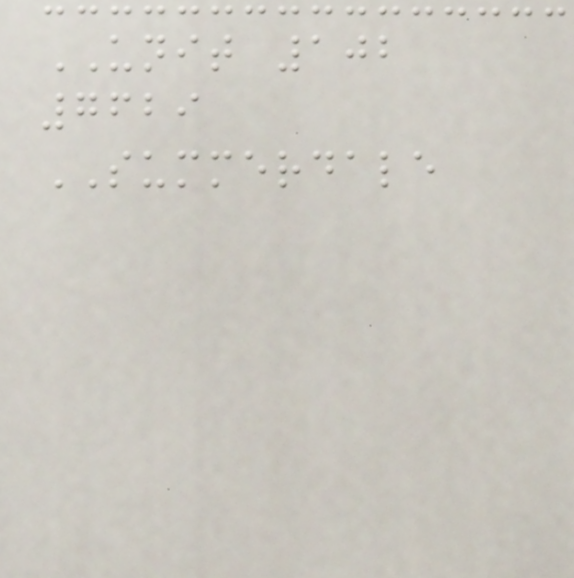UNIT 102
7629
SUMMERDALE
